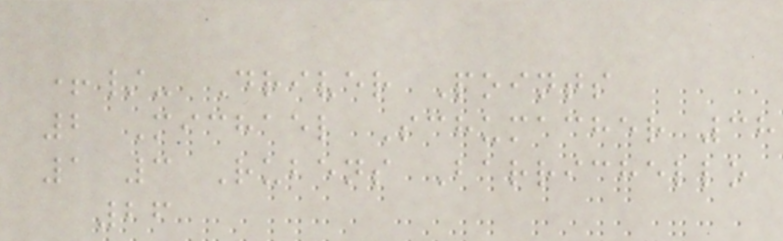+/- Driver Points
2 Michael Schumacher 38
1 3 Rubens Barrichello
26
